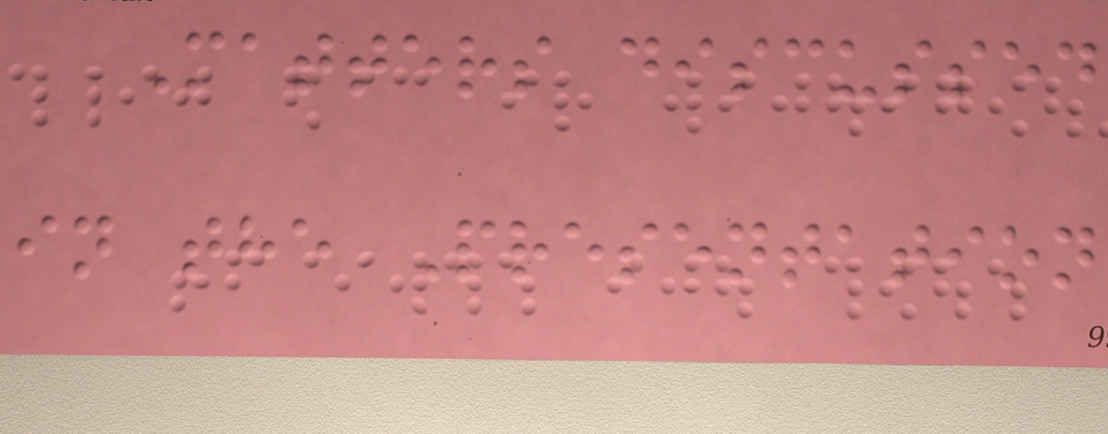Matters discussed
in the Presentation
